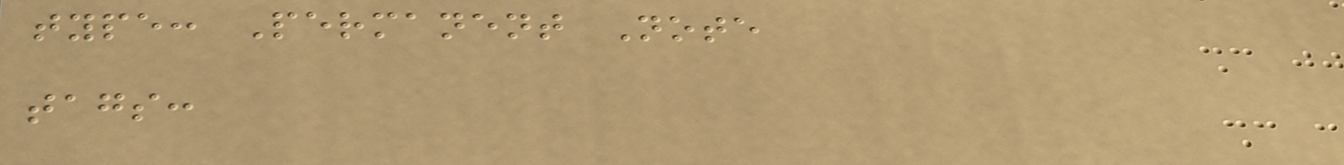type: Permanent Note
tags:
